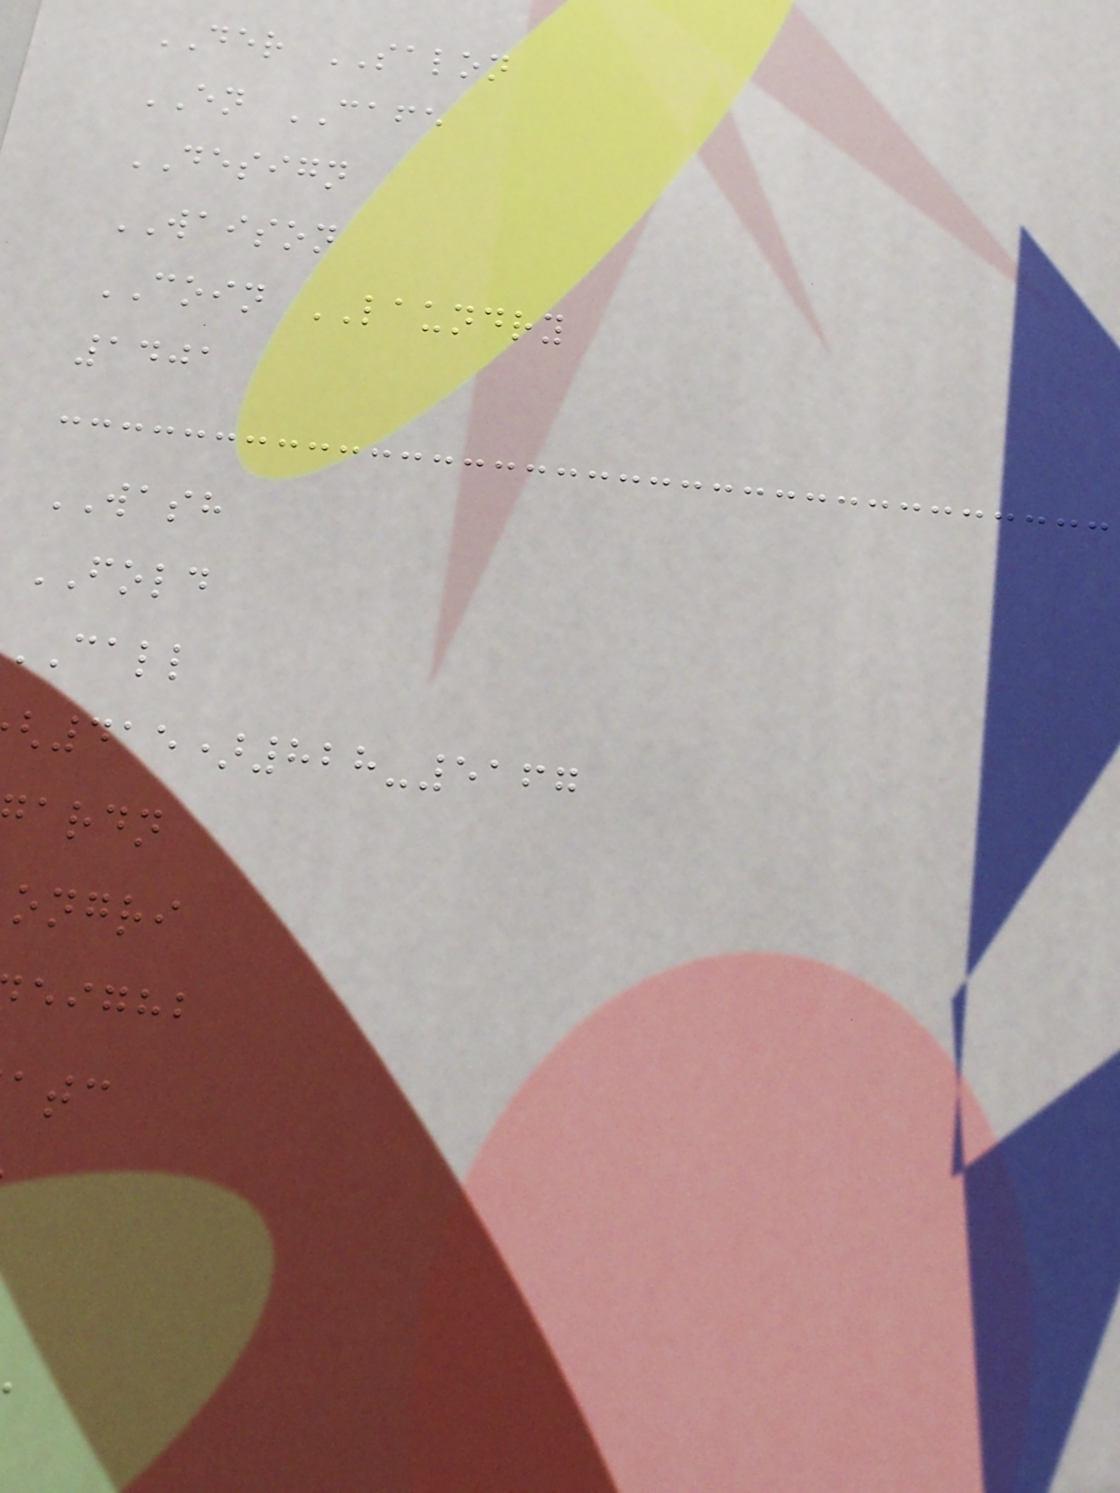DER SALON
EN CAFE
DESIGN
WAISON
COIN LAUNDRY
1401
WASH
FOLD
CALL
415)828-5167
ardn
ongri
eighb
